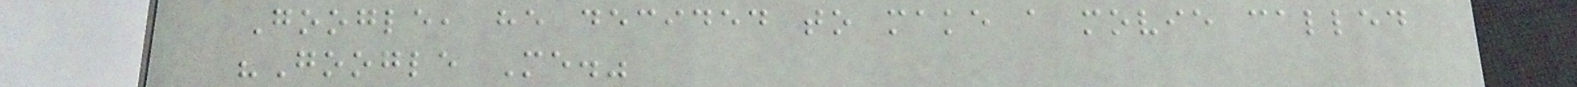Google, he decided to make a movie called
"Google Me."
